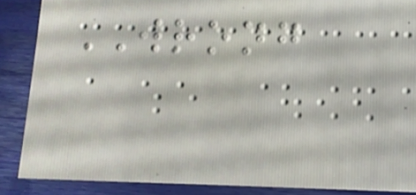WRONG
